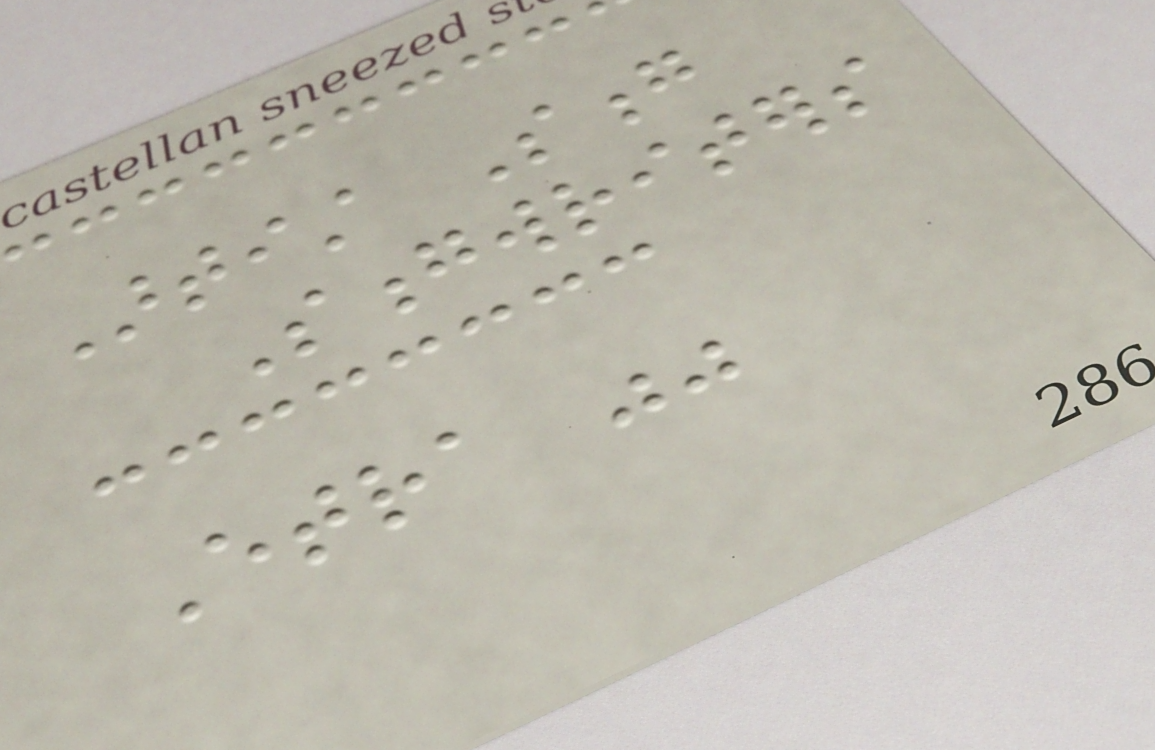Artist Song
Songwriters
Etra ""
